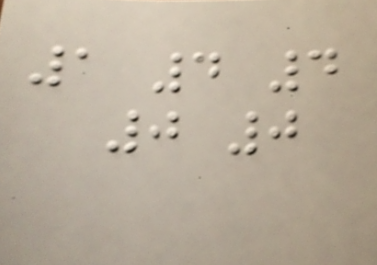1 4 4
0 0
